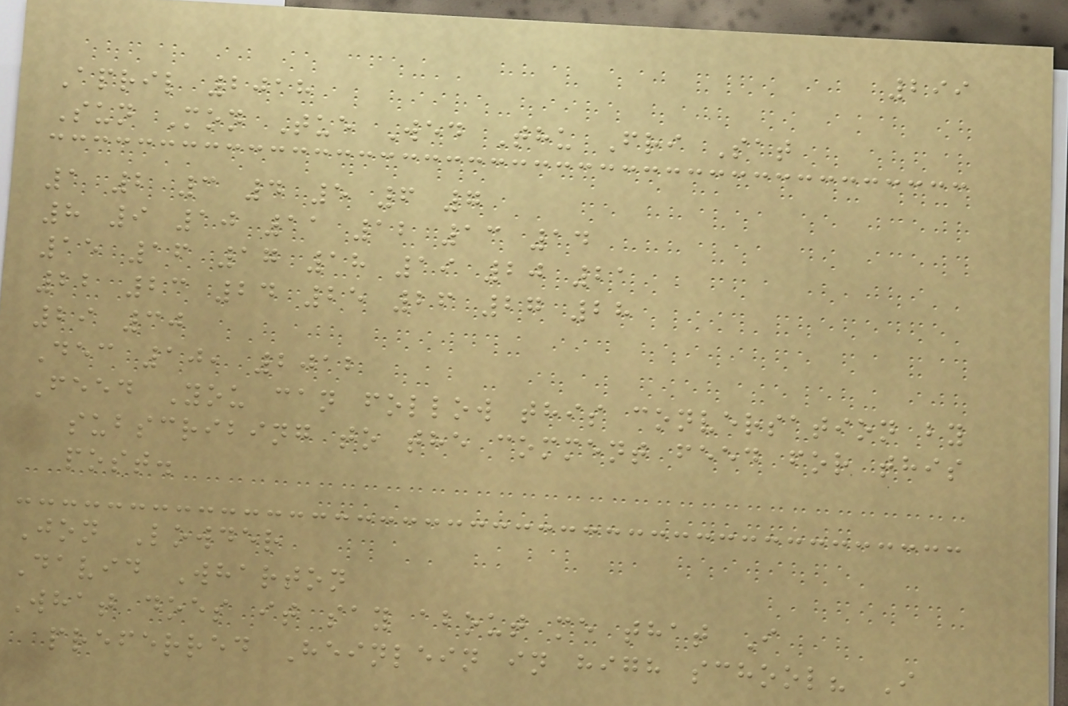299
April 2018
Sun Mon Tue Wed Thu Fri Sat
1 2 3 4 5 6 7
8 9 10 11 12 13 14
15 16 17 18 19 20 21
22 23 24 25 26 27 28
29 30
Dec 10, 2012
Feed You can follow this conversation by
subscribing to the comment feed for this
post.
Jon Lowder
David Wharton
What does it say about me that I
preferred Heinlein in high school? I
